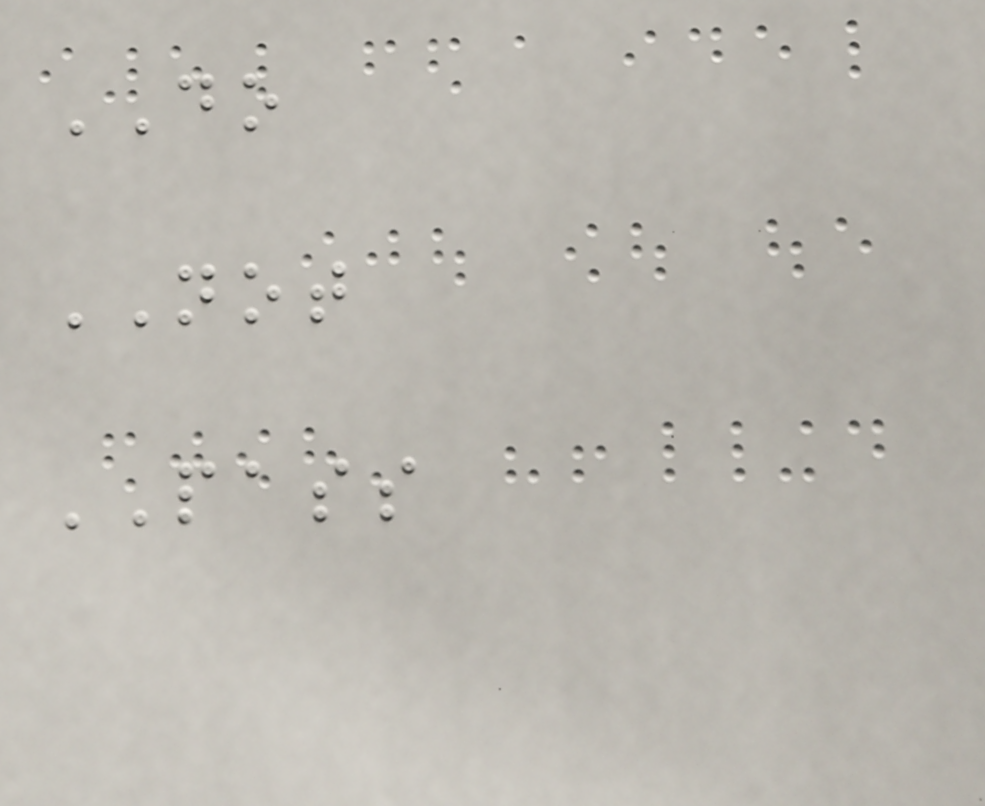DO
NOT
PASS
